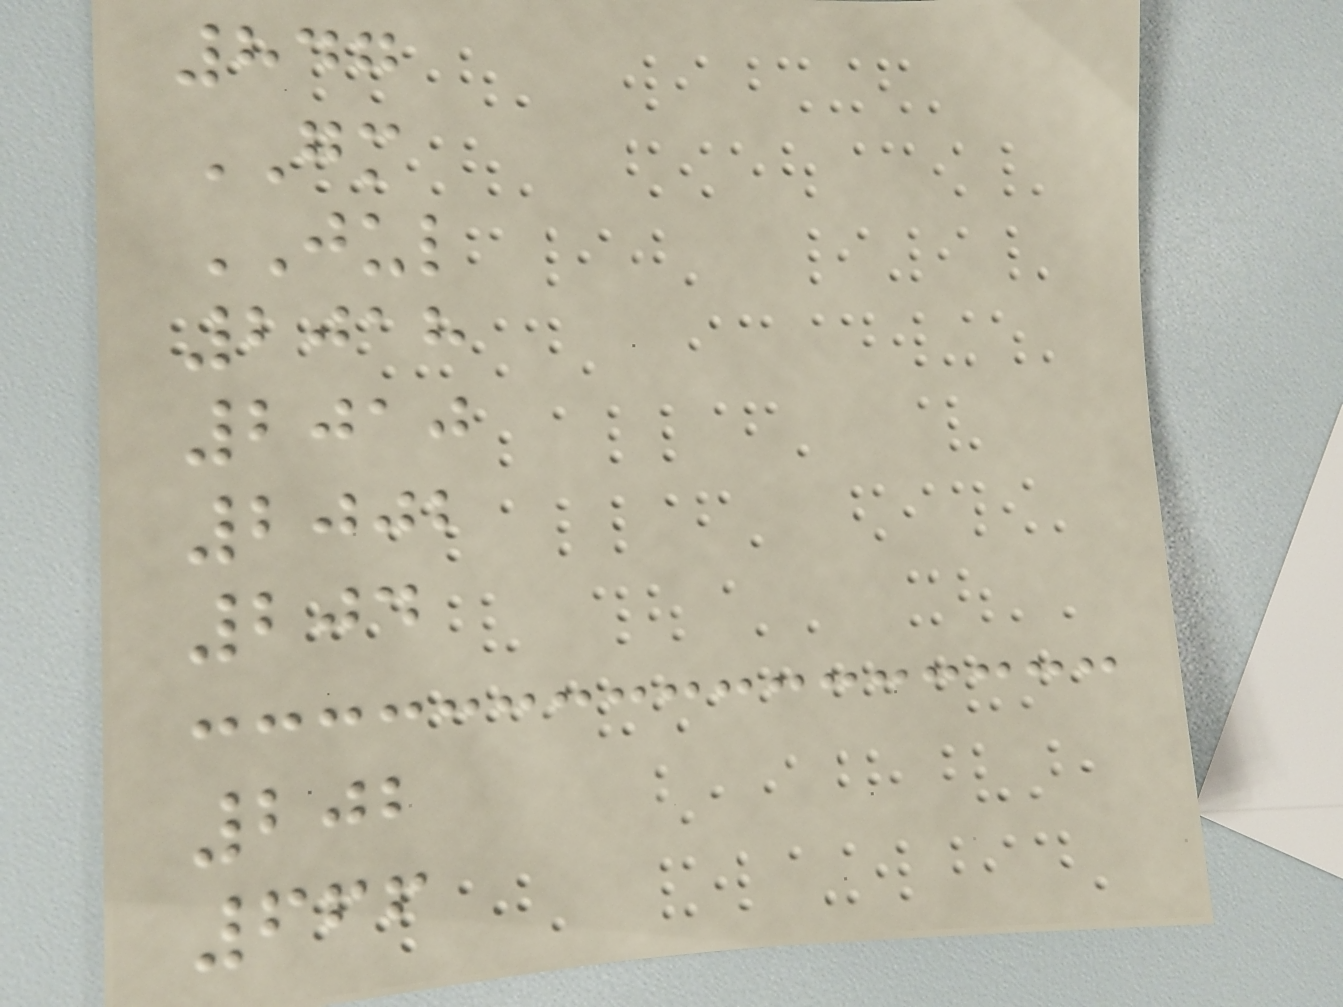847
GM
JUL
2018
2010
2002
204
202
666
